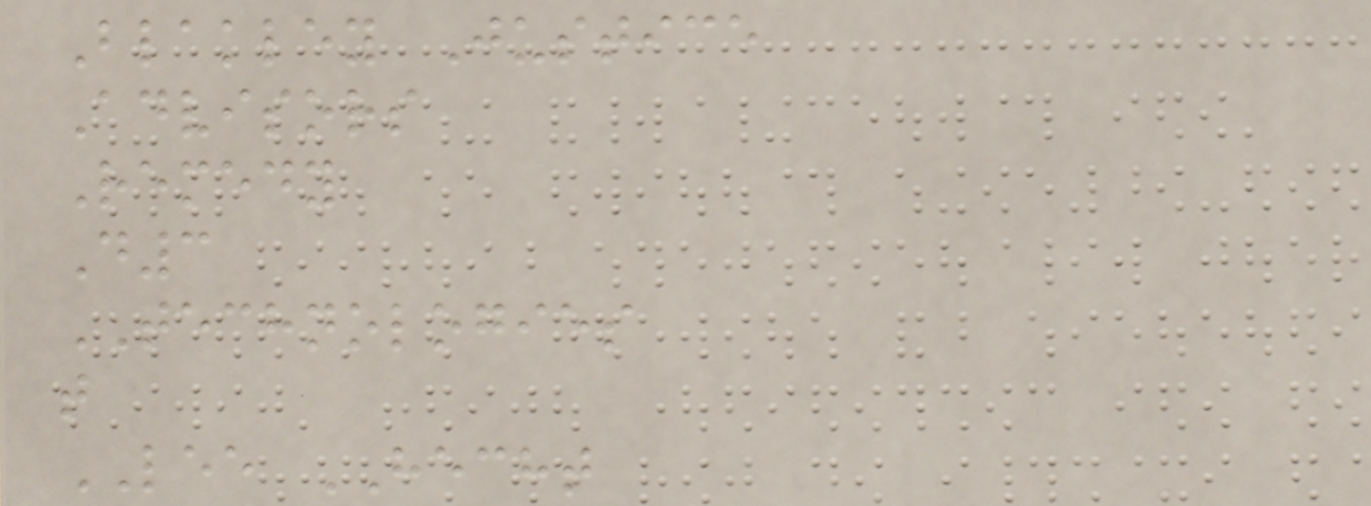Blakley Justice
Advisors
Remedy
D3
TECHNOLOGIES
t
LEE HECHT
